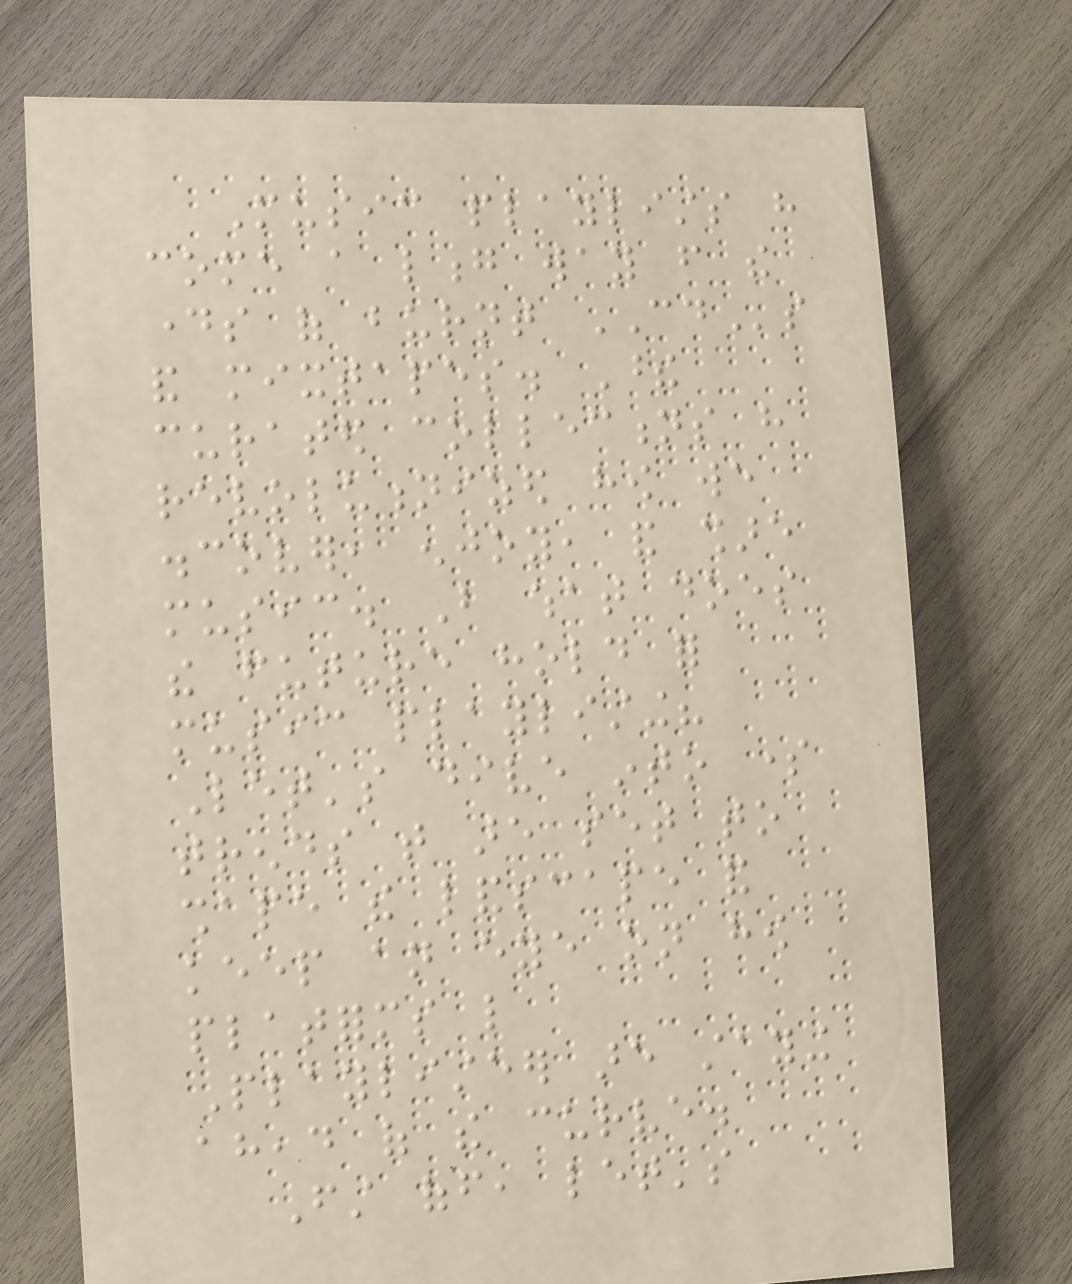Music playlists have
come a long way from the
days of burnt CDs
and mixtapes. These
curated collections have
revolutionized how we
discover, enjoy, and share
music. But what does
the future hold for
music playlisting?
Let's dive into some
trends that are set to
shape the landscape and
keep an eye on how
platforms like
Playlisteer are staying
ahead of the curve.
First off, let's
